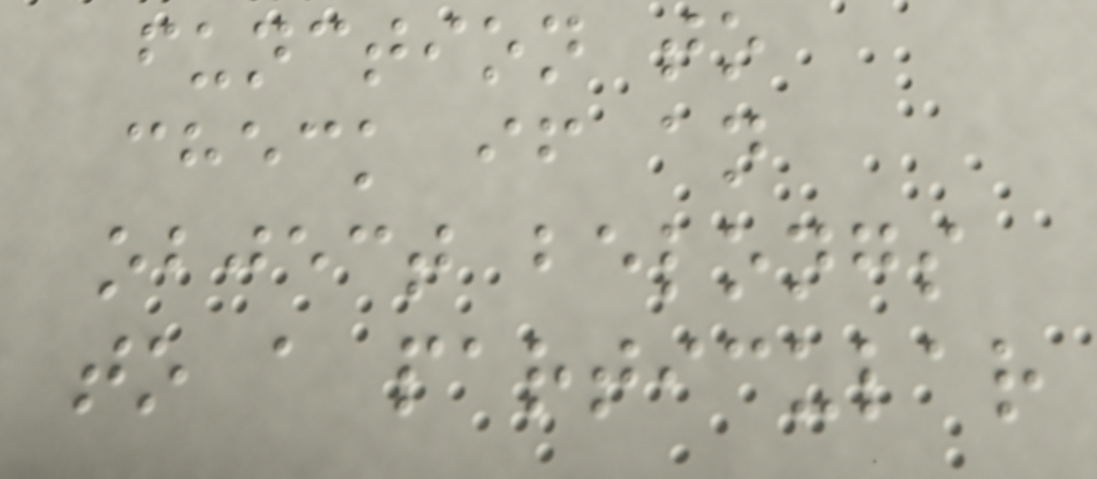function to
check if an
object belongs
to a particular
